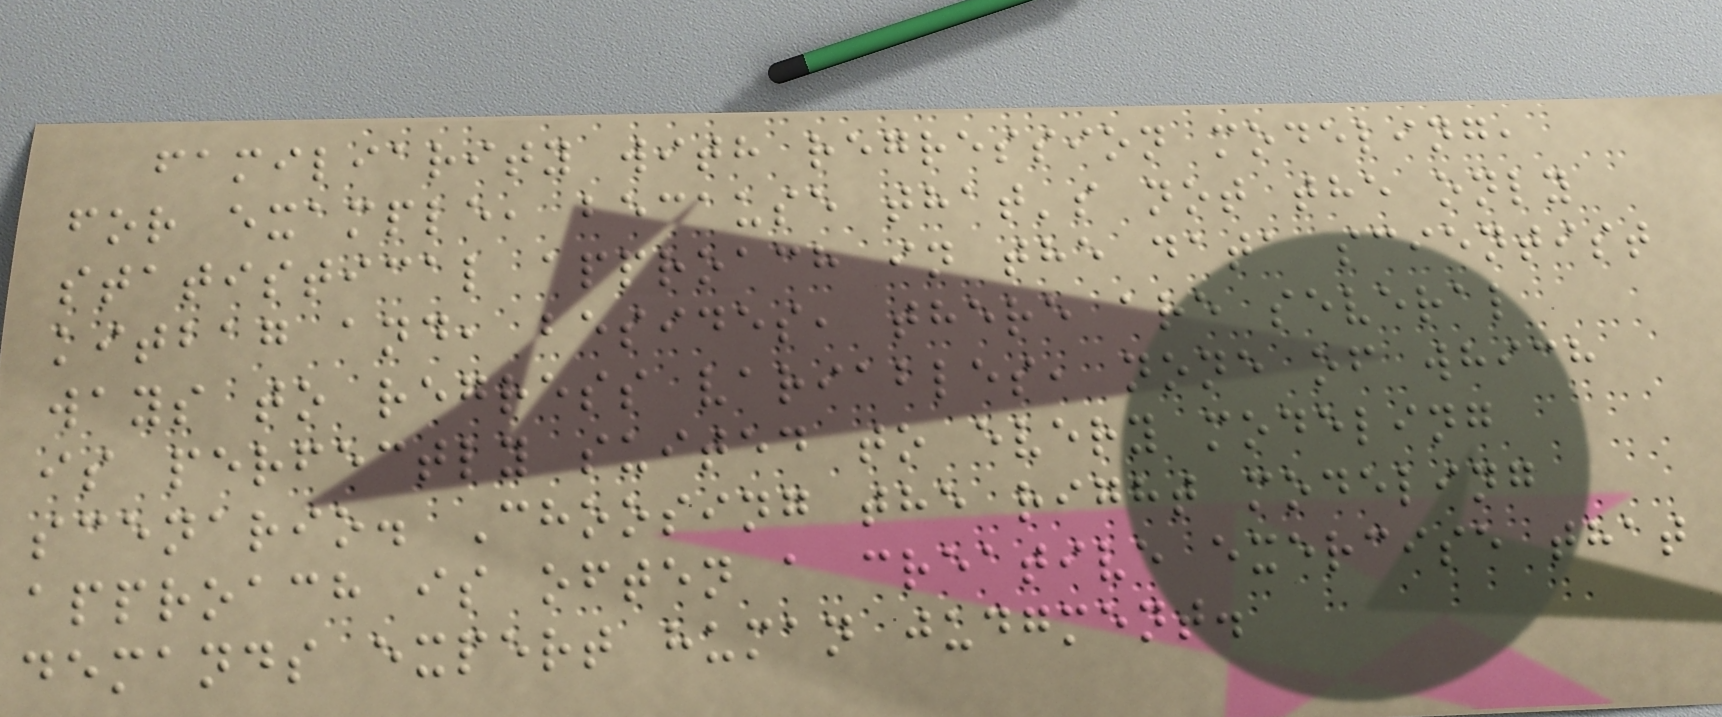familiarity with regression modeling,
for example, because that's not the only
statistical approach in the data scientist
kitbag and, besides, there are several
ways to regress variables, none of which
is perfectly suited to every modeling
scenario. Choosing the right modeling
approach is often a creative exercise that
demands expert human judgment.
